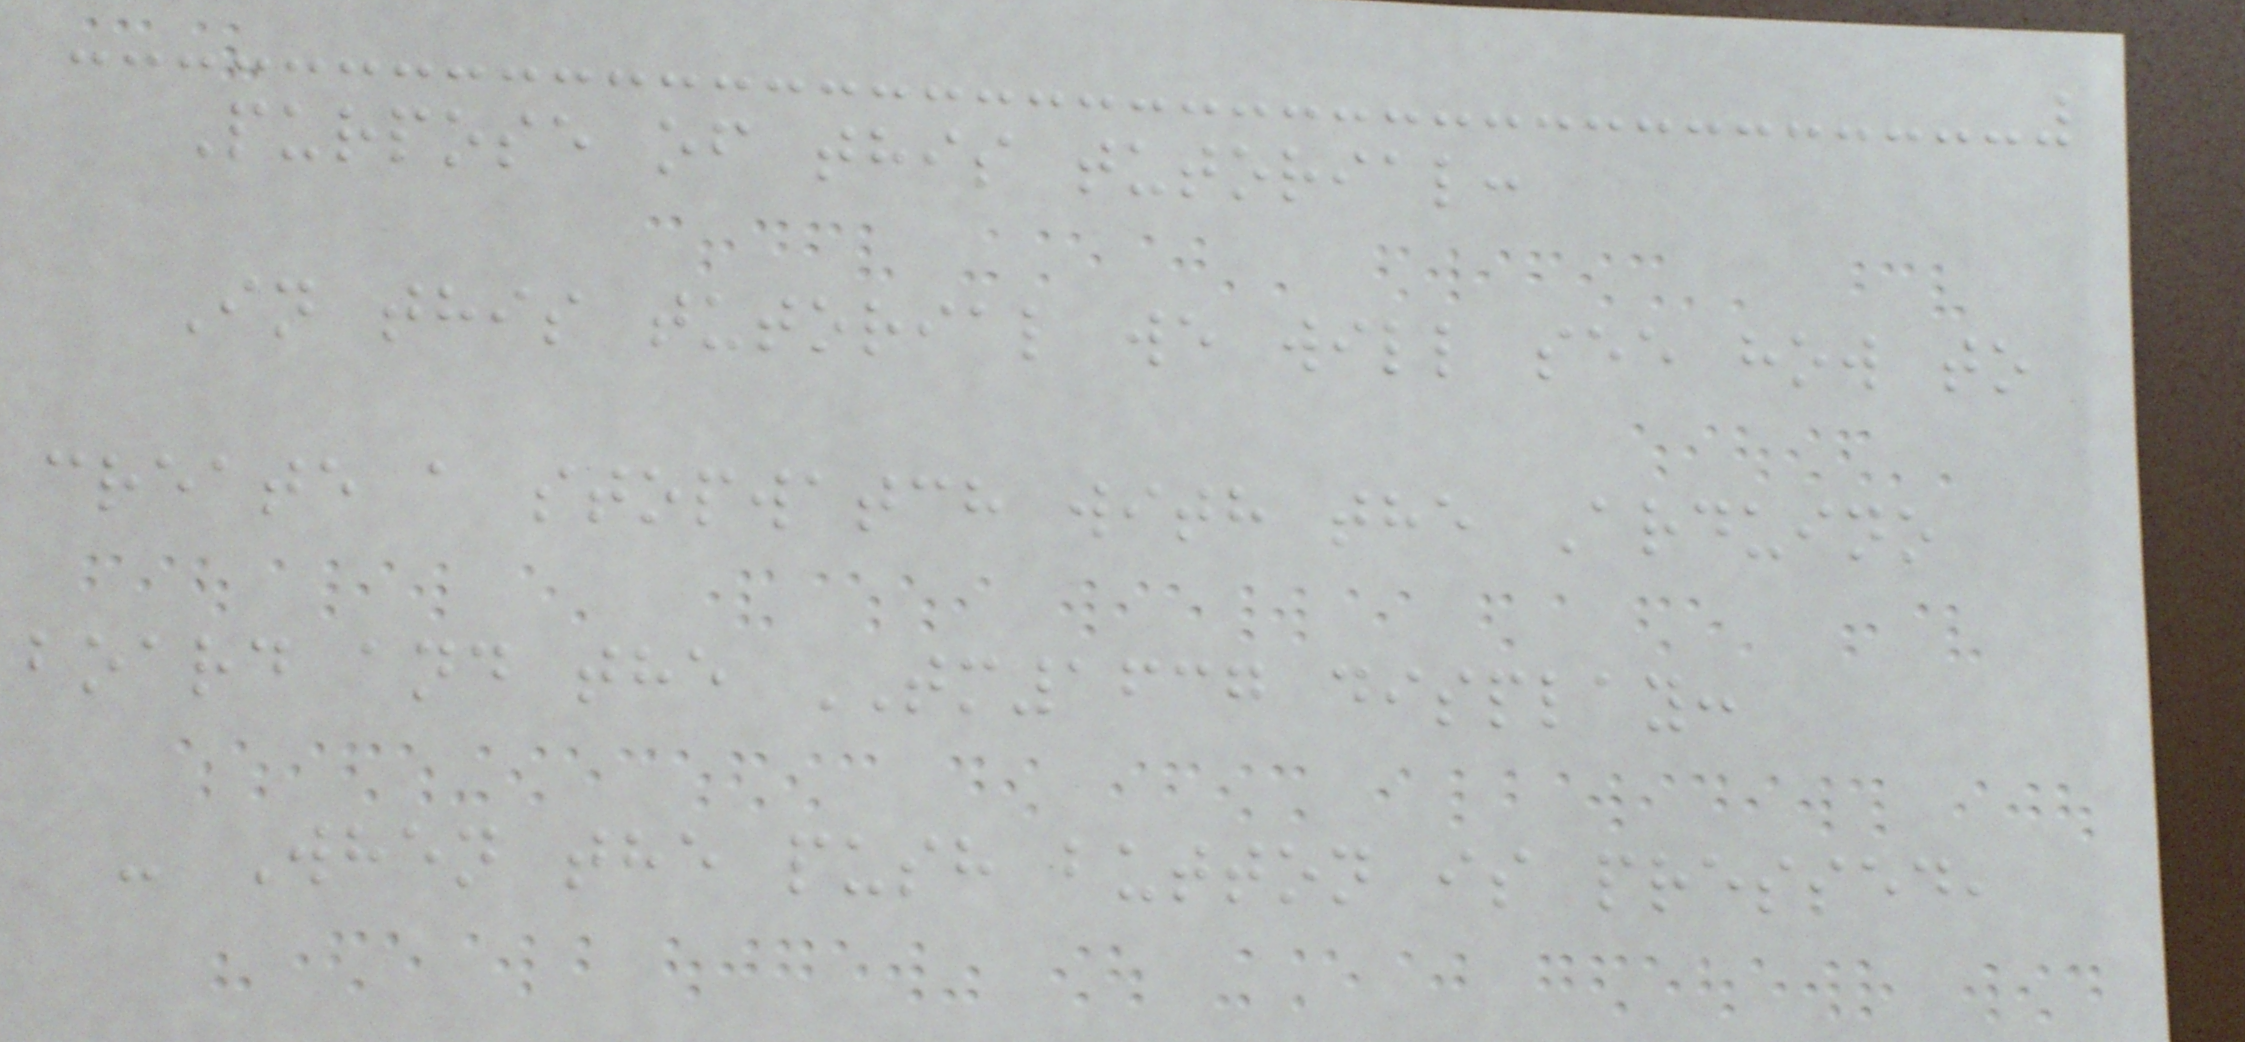Purpose of this tutorial:
In this tutorial we will see how to
create a stopwatch with the Arduino
board and the TM1637 display:
- When the push button is pressed,
